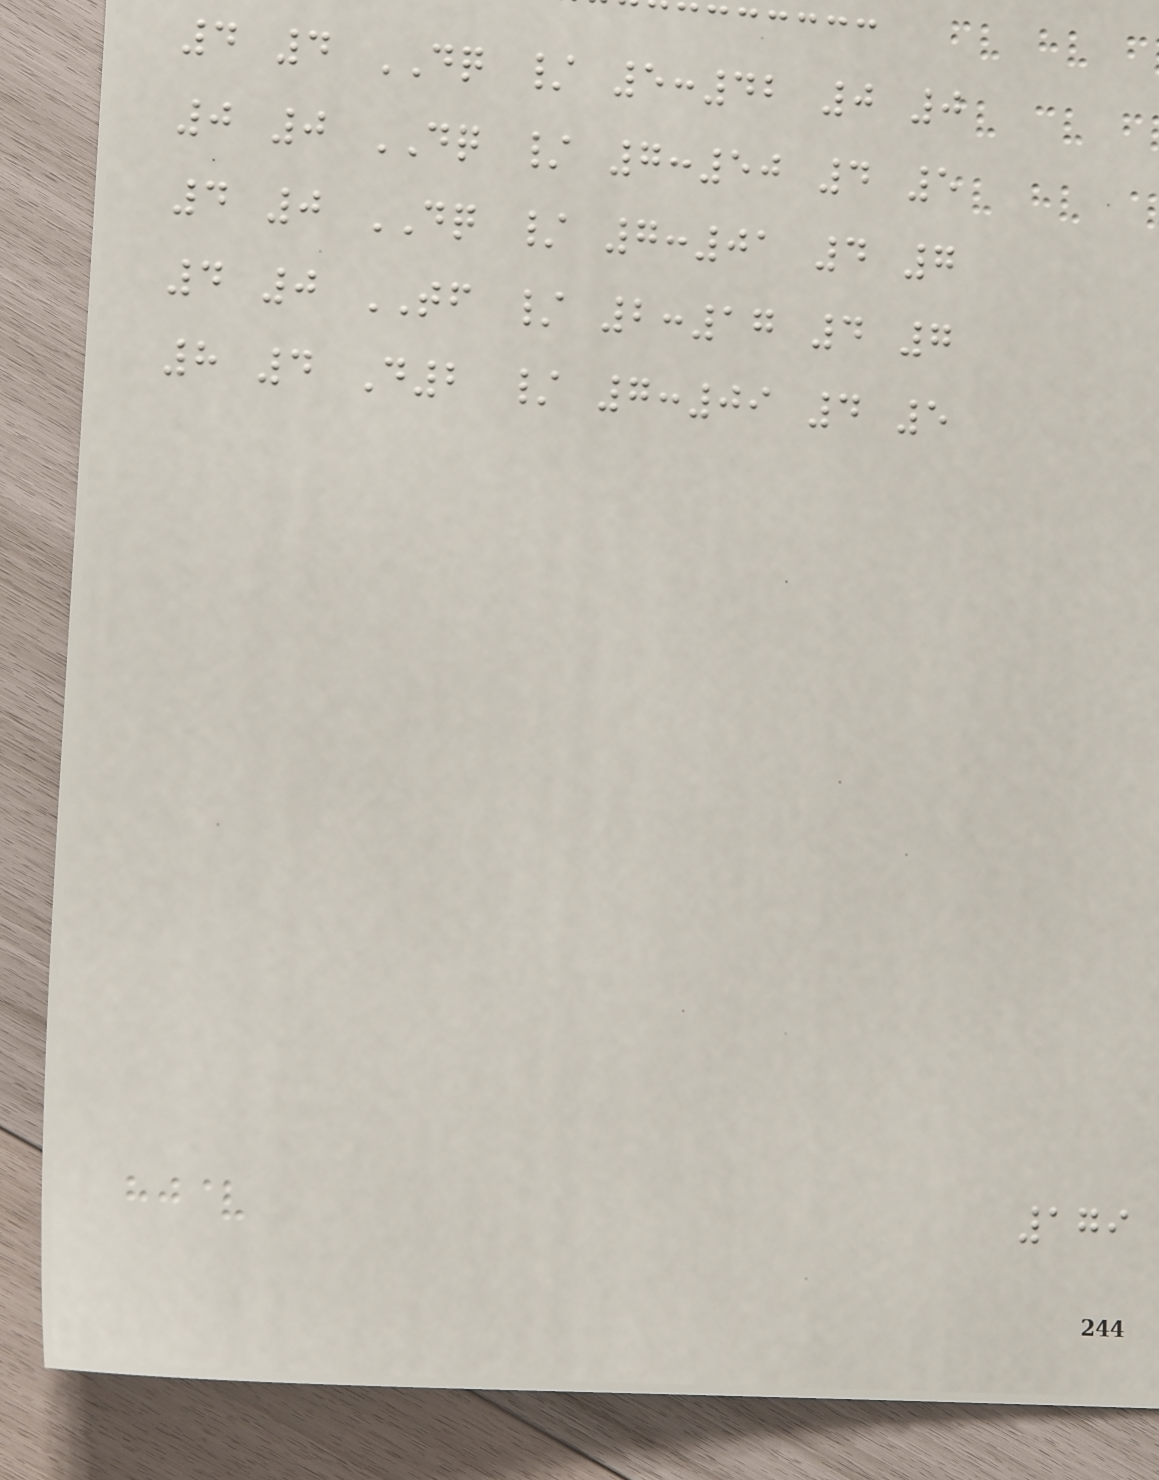4 4 DQ / 5:42 0 0
0 0 DQ / 7:50 4 5
4 0 DQ / 7:01 4 7
4 0 TF / 2:17 4 7
8 4 D2 / 7:09 4 5
179
